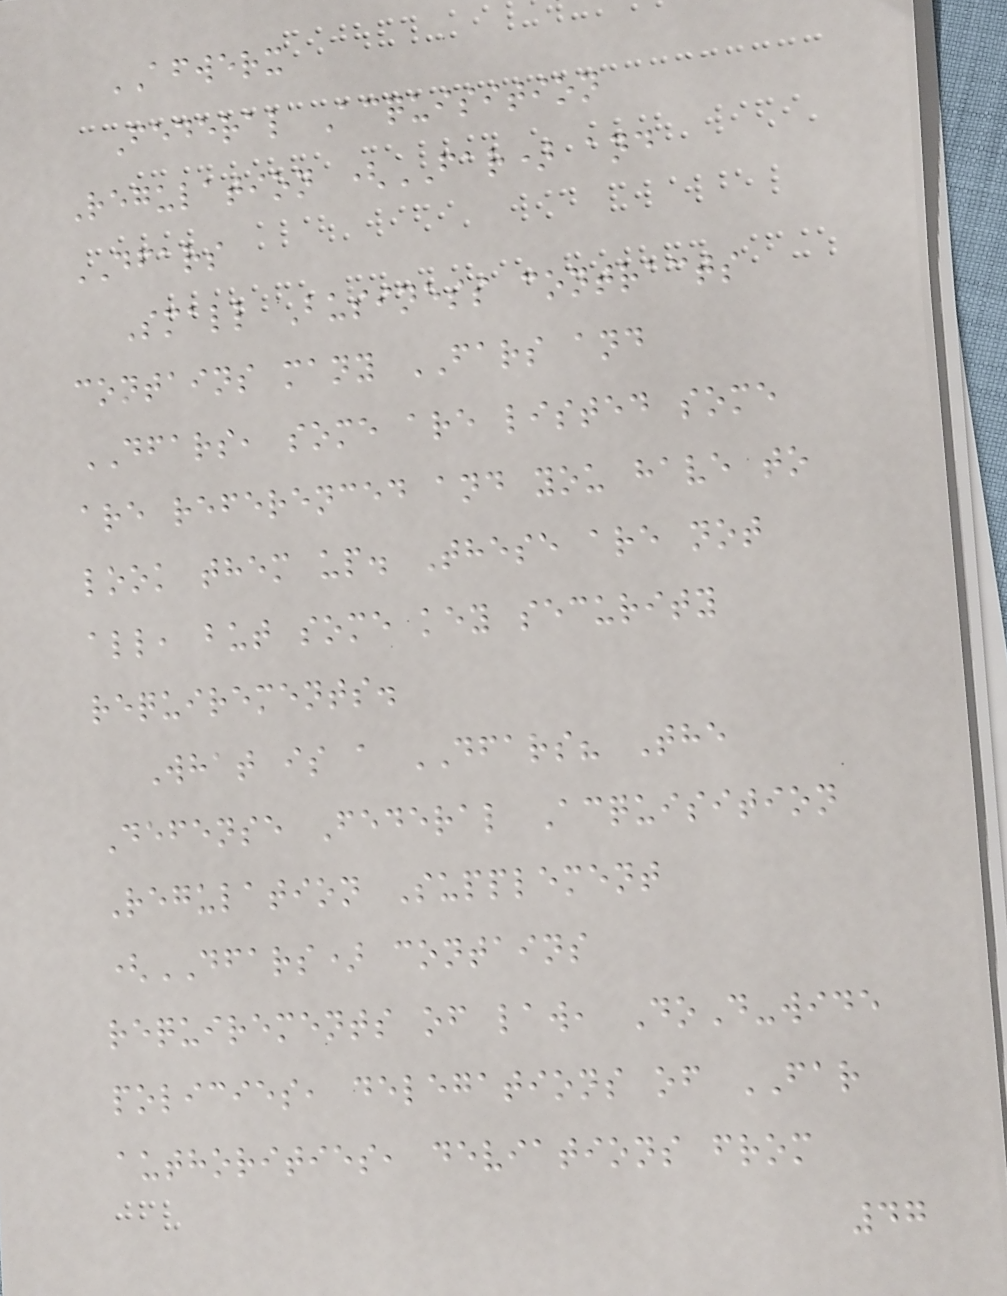AFWERX
Federal Acquisition
Regulation (FAR) and
DFARS
Small Business contracts
contains many FARS and
DFARS, some are listed some
are referenced and you have to
look them up. These are not
all, but some key security
requirements.
What is a DFARS? The
Defense Federal Acquisition
Regulation Supplement
(DFARS) contains
requirements of law, DoD-wide
policies, delegations of FAR
authorities, deviations from
47
